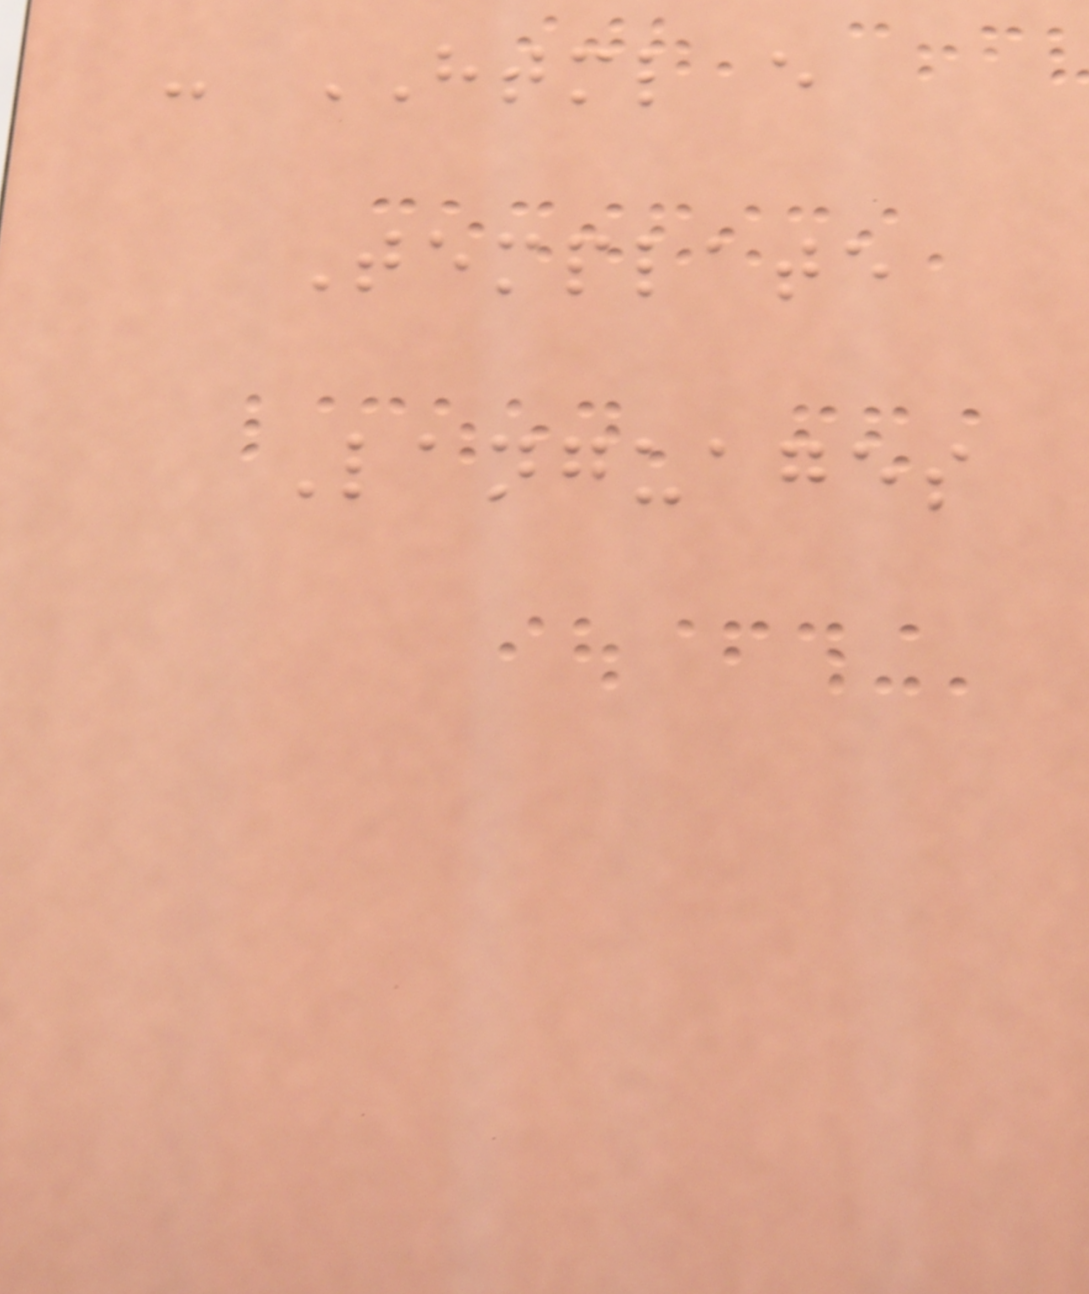- HTML e
Template
Languages
